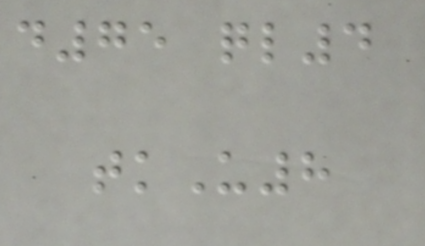d75 ql4
tkU8
